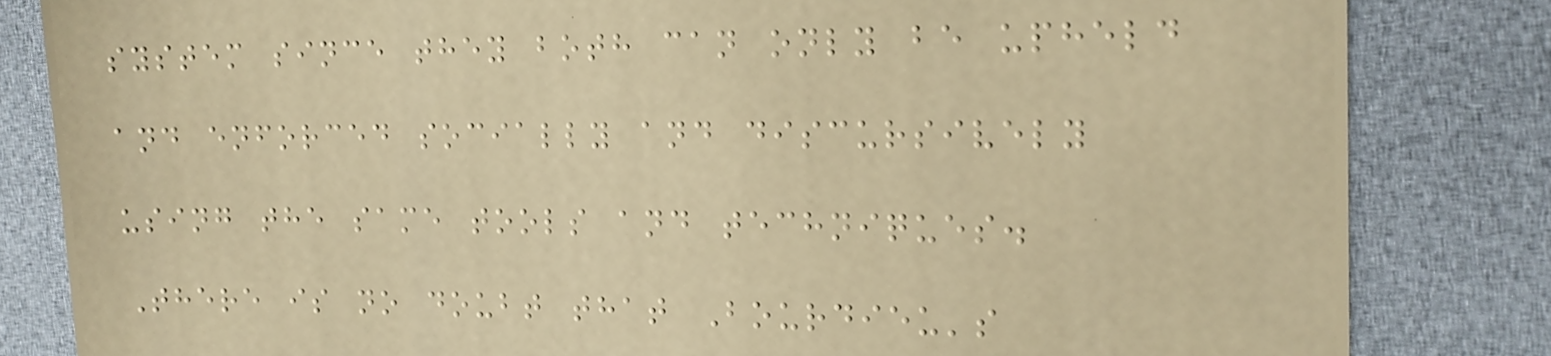system since they both can only be upheld
and enforced socially and discursively
using the same tools and techniques.
There is no doubt that Bourdieu's
